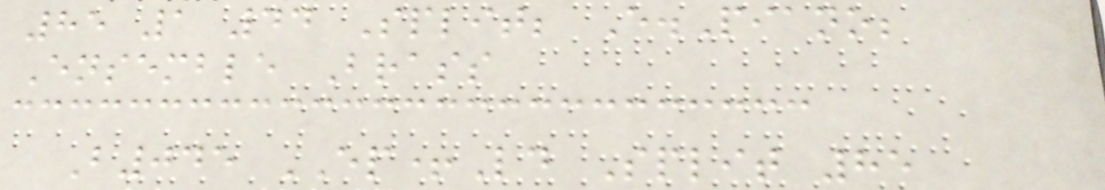85 1 44 Split; E.Piano;
Ensemble Brass
B045 EP+Ld Split 85
